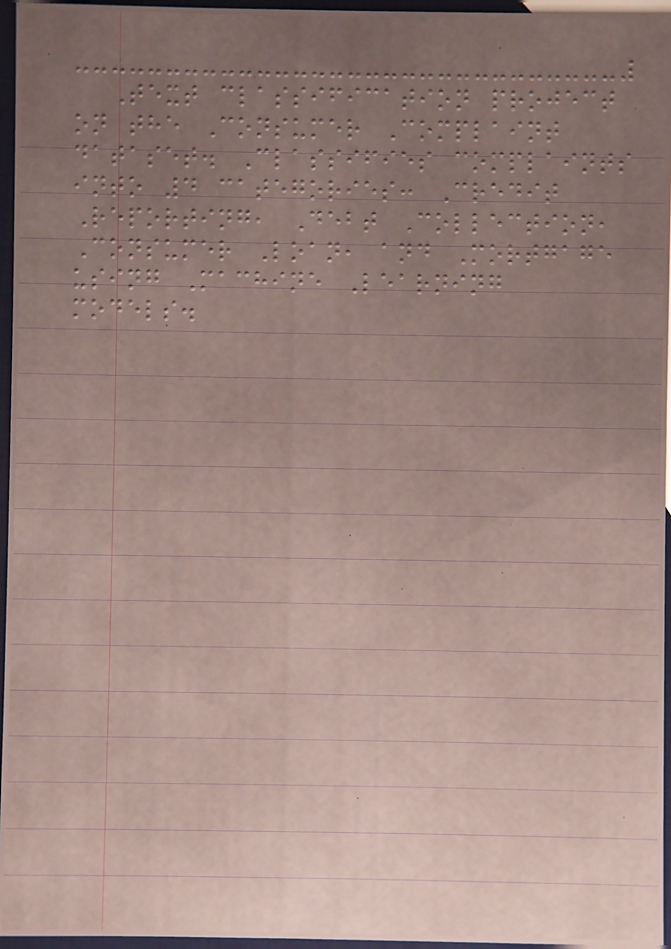Text classification project
on the Consumer Complaint
dataset. Classifies complaints
into 4 categories: Credit
Reporting, Debt Collection,
Consumer Loan, and Mortgage
using Machine Learning
models.
